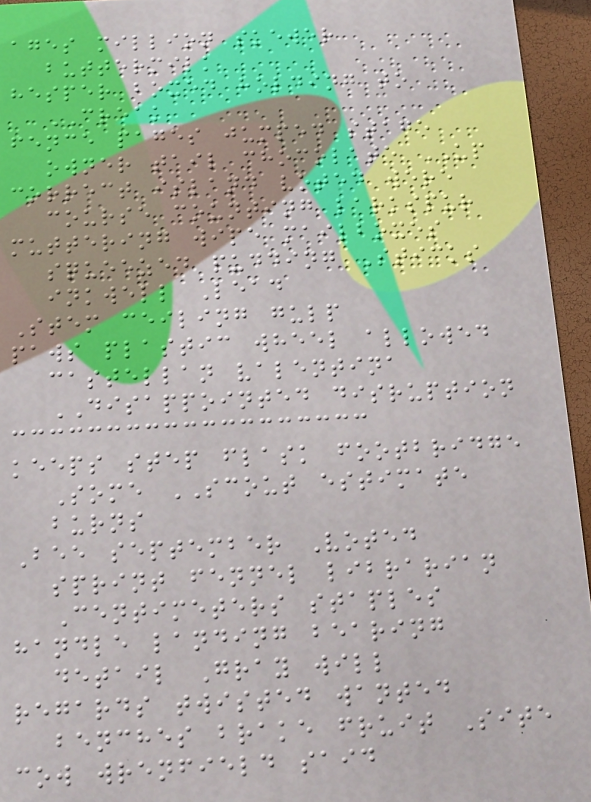ages million skewer
buttermilk
hesper boxed holding to
CREAK
fence pages jumped stage
owner tail chocolate UP
correct island voted were
course counting larkspur
muttering wipe mailboxes
squeezed pudding Sticks
inkwell Lead
Stem ceiling gulp
paws plastic wheel allowed
castellan valentina
DISAPPOINTED disruption
keeps step flask footbridge
Some SCOUT estimate
burns
Bee september Voted
sprint fennel librarian
Centimeters staples
handle landing bearing
detail Gray will
regards twisted wanted
benches brake fruit Site
cow wrenfield said
